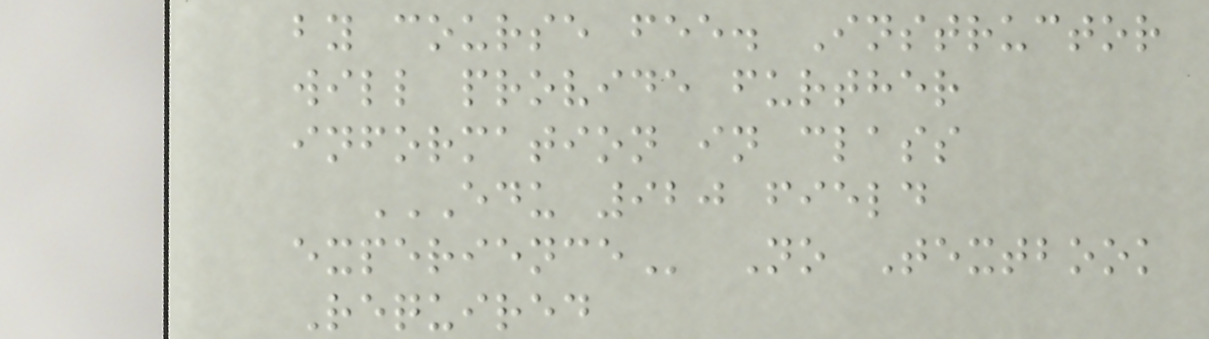by course fee. Instructor
will provide further
information in class
EDU 920 FIELD
EXPERIENCE No Textbook
Required
